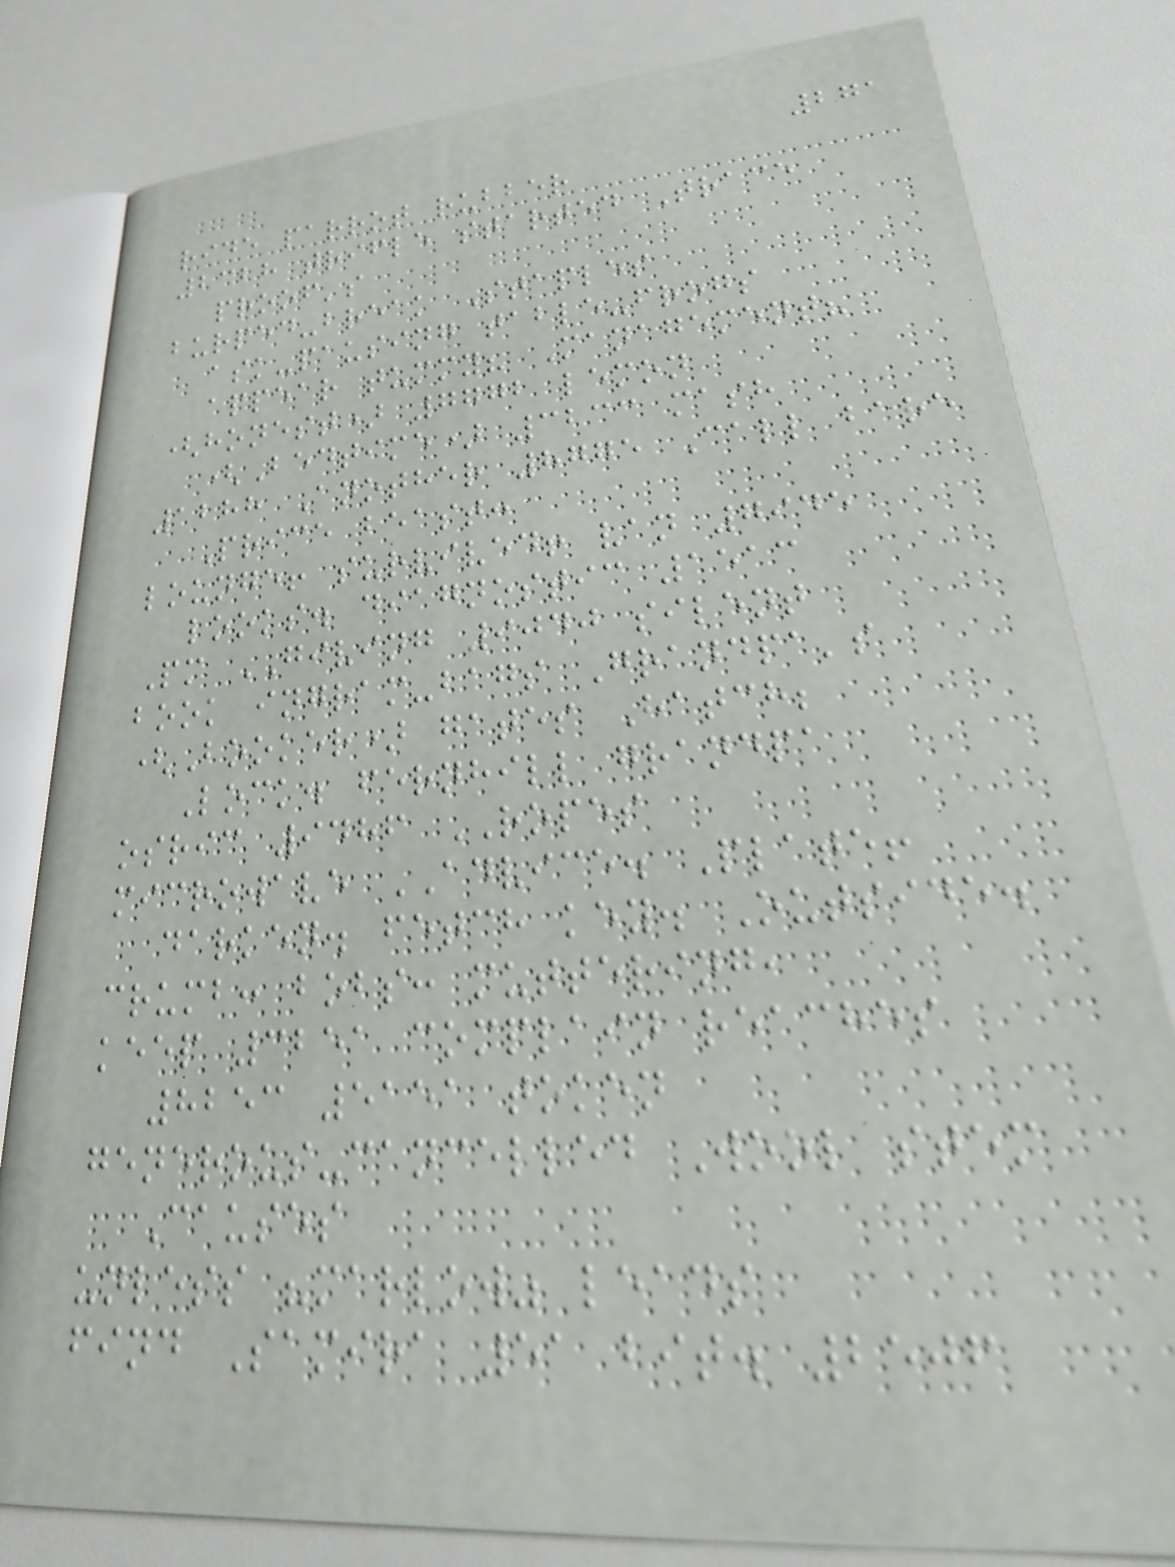271
ride parrot rubber
2328 trifle started Trace
proof's
burped-break Staples
ask-pausing table-frogs
appear tummy? Management?
(honest) 7772 lemon
(Bedtime) 3233 mash
1288 Another 8775 Call bare
Price beast:
lounge! survived! van 7945
looks. diagnostic 1513
Pm GIVING 9040 silent
book ingram-bags Grandpa's
(Booker) gates Hatch;
Lock. fernhill grandpa
osric 9486 ROPES
microwave ADVICE. Plate!
darken. fetch key. Outside.
crumb: bobs: muttering,
keep 3251 complain reaches
8253 5151 token
generous-cancelled Wool stem
Causes
unless "marlow" leads
find Samira 51 bit. 2506
